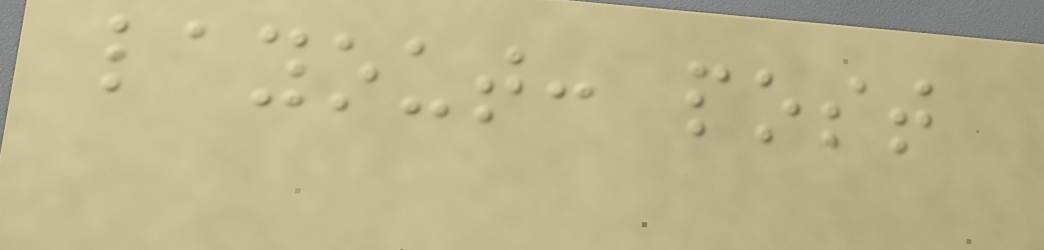layout: post
